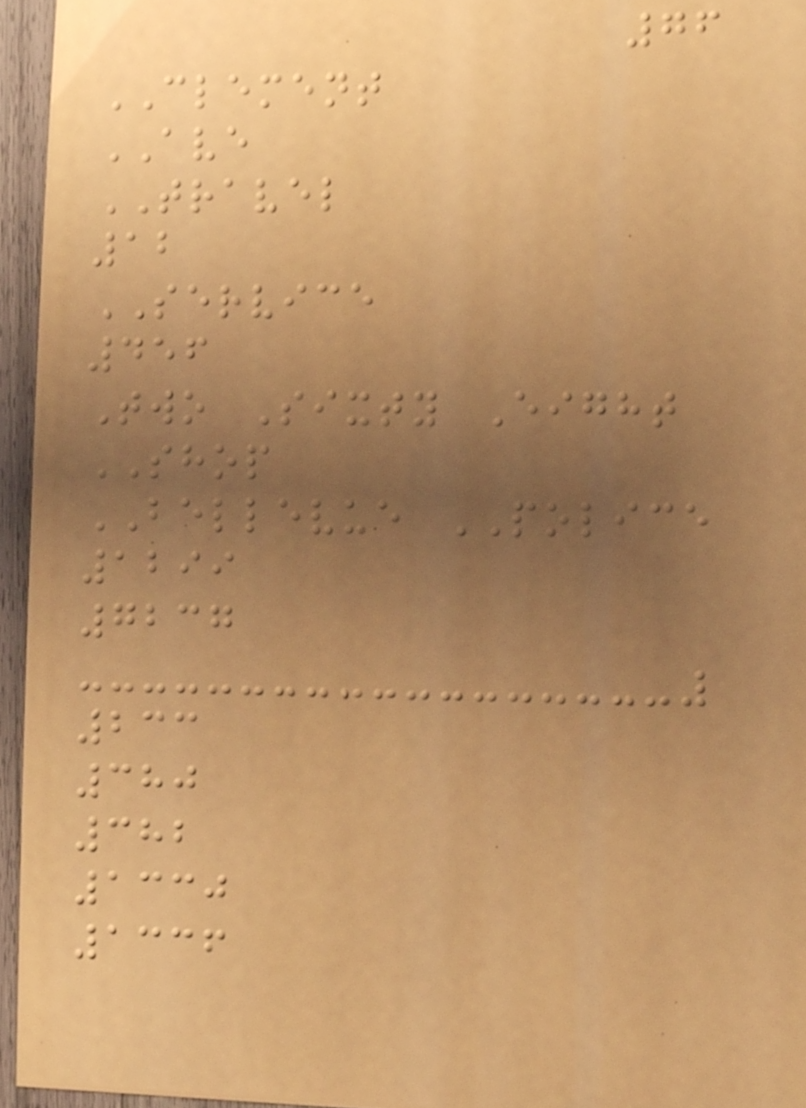76
CLEMENT
AVE
TRAVEL
12
SERVICE
456
Two Sixty Eight
SHOP
BELLEVUE POLICE
1299
7237
233
380
382
1330
1336
